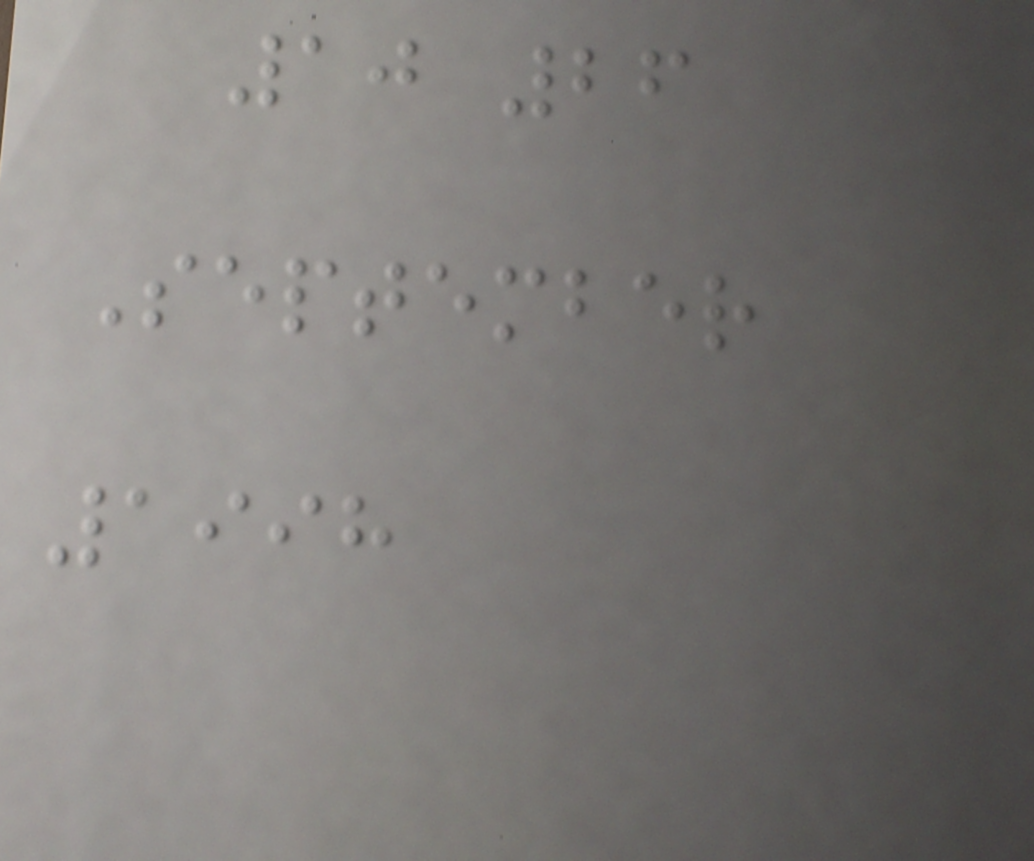10 26
September
1998
